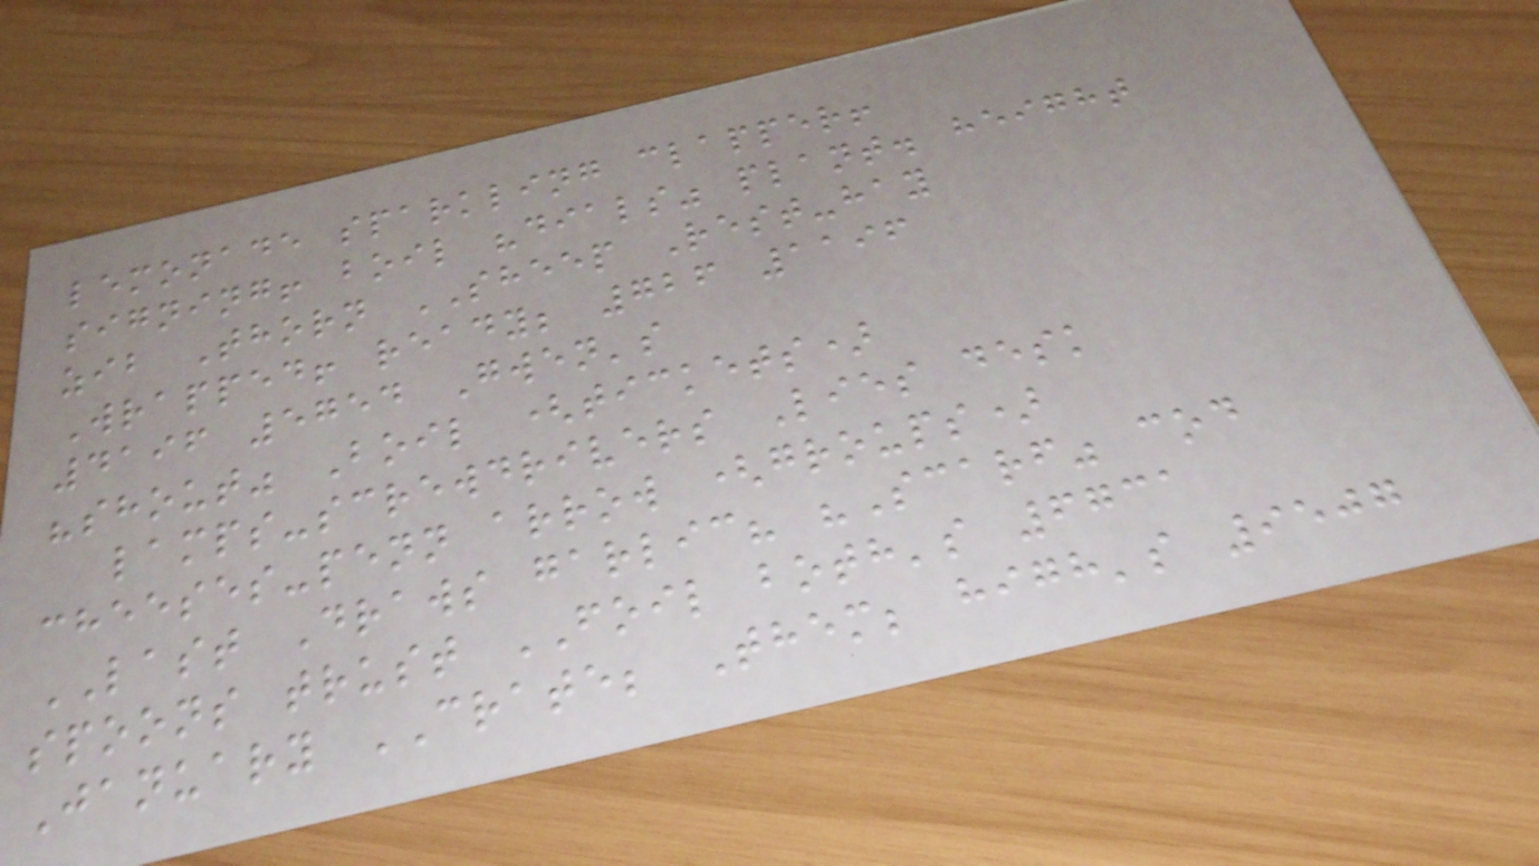lemonade sparkling clapper!
signing! boil "dials" plant. height
zib Thorn SHEEP Rest-hay
Wrapped! ready; 726 1196
4196 5754 Gwen's
"shout" Boil (tickets)
lamps-screwdrivers Lies desk
cheeses-penn arrow (groups)
LAST Draws garlic? "Scarf" cod
spoons trust FOIL both's 6731
January CRATE; Them; high's 9507
